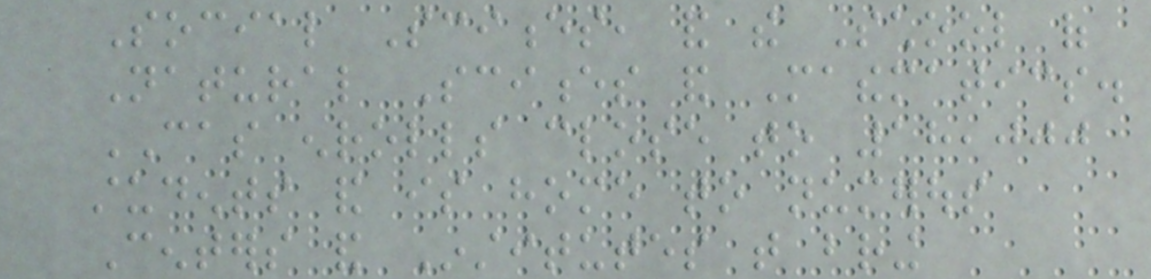Social Sciences, and the School of
Natural Sciences and Mathematics.
CAS enrolls close to 18,000
students and is home to numerous
Centers and Institutes that bring
